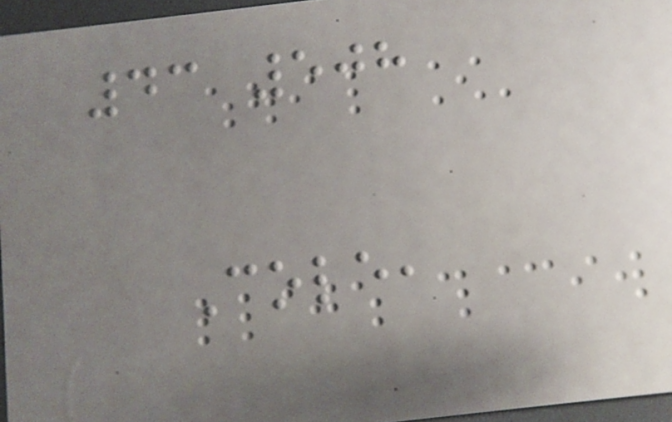43 508
Cole,
